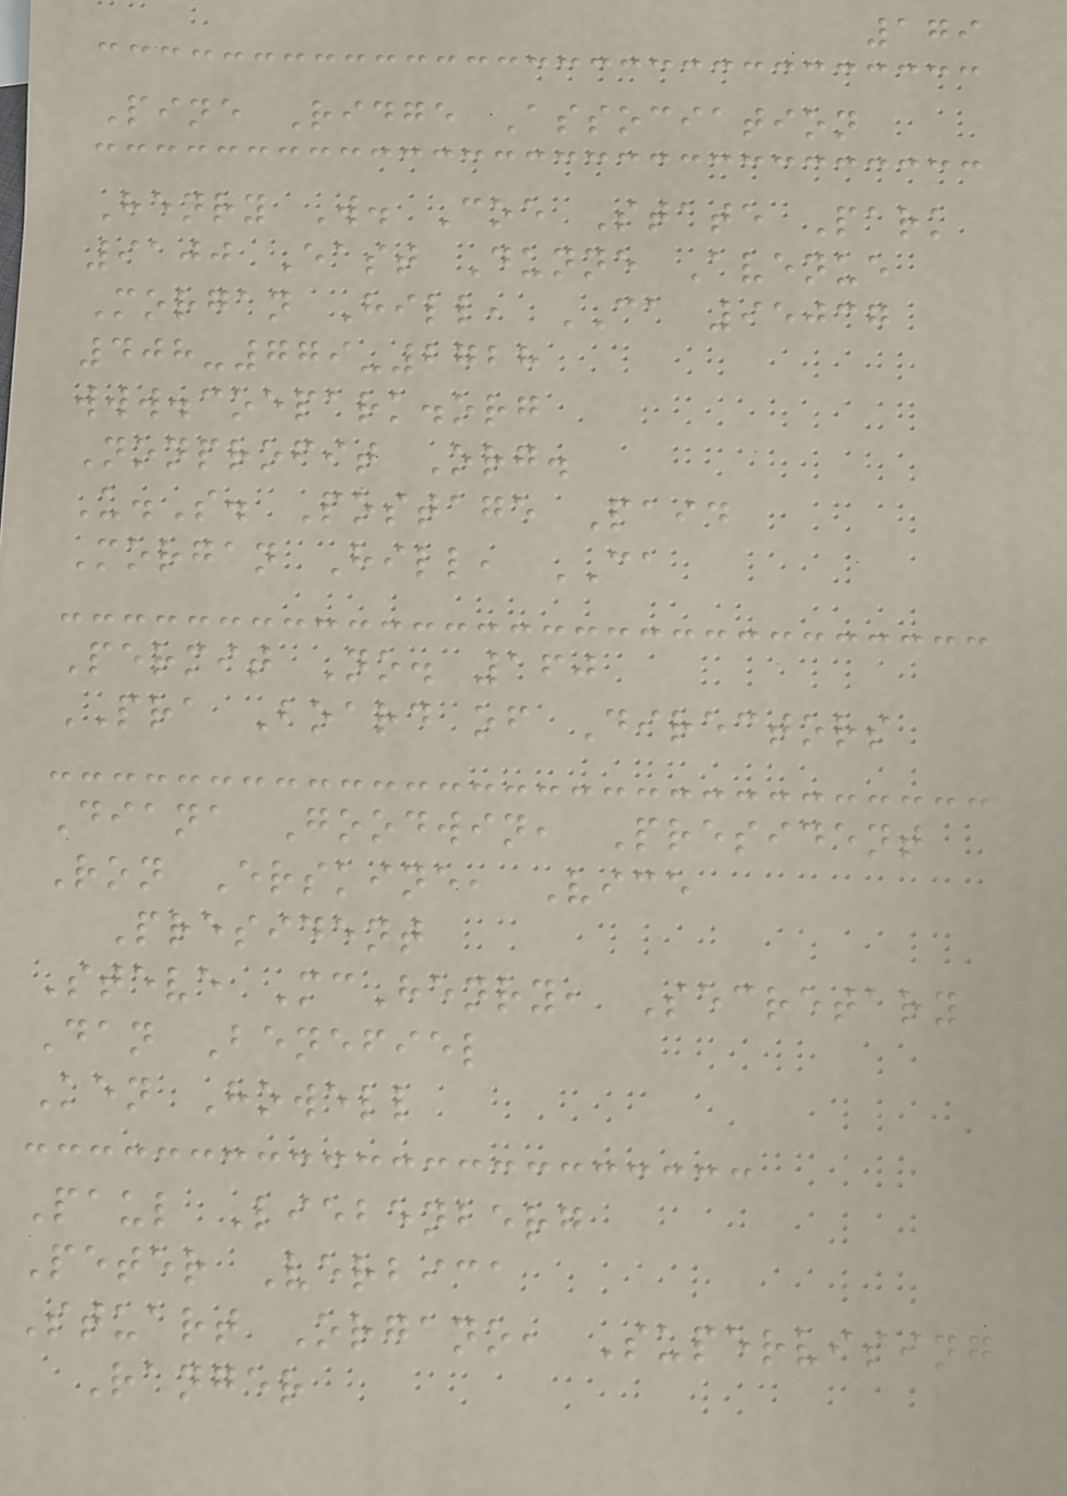179
Pine Ridge Association
Henry W. Coe State Park
9100 East Dunne Avenue
Morgan Hill, CA 95037
408-779-2728
www.coepark.org
Nonprofit Org.
U.S. Postage Paid
Morgan Hill, CA
Permit No. 160
PRA Board of Directors
Diana Goodwin, President
Ron Erskine, Vice
President
Steve McHenry, Secretary
Dan Benefiel
Ken Howell
Paul Liebenberg
Peter Verbica
Stuart Organo, Supervising
Ranger
